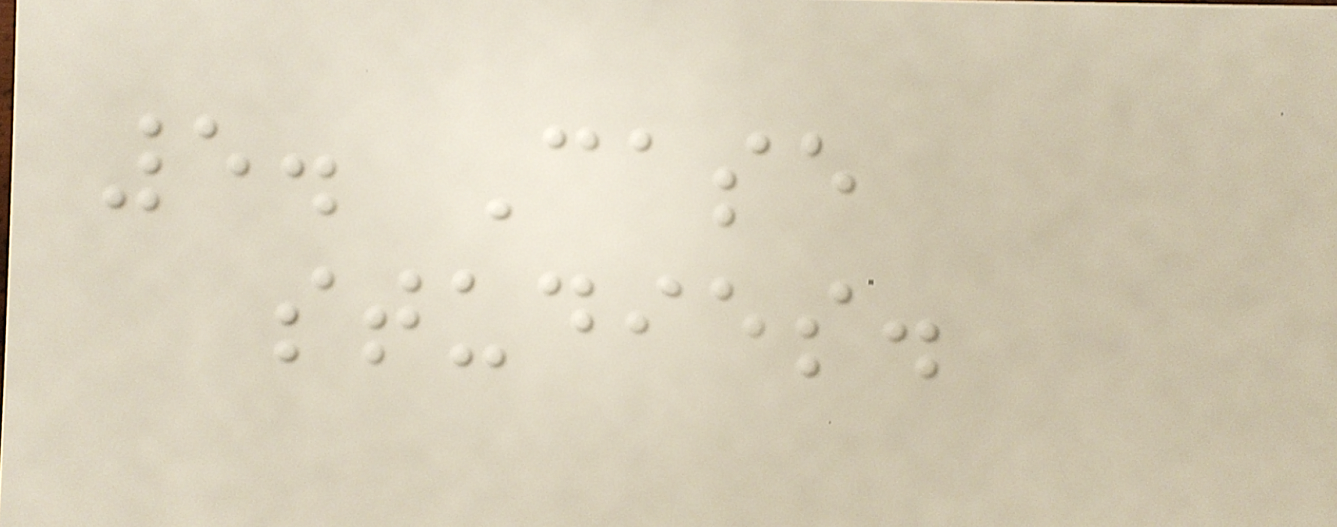5. Case
studies.
